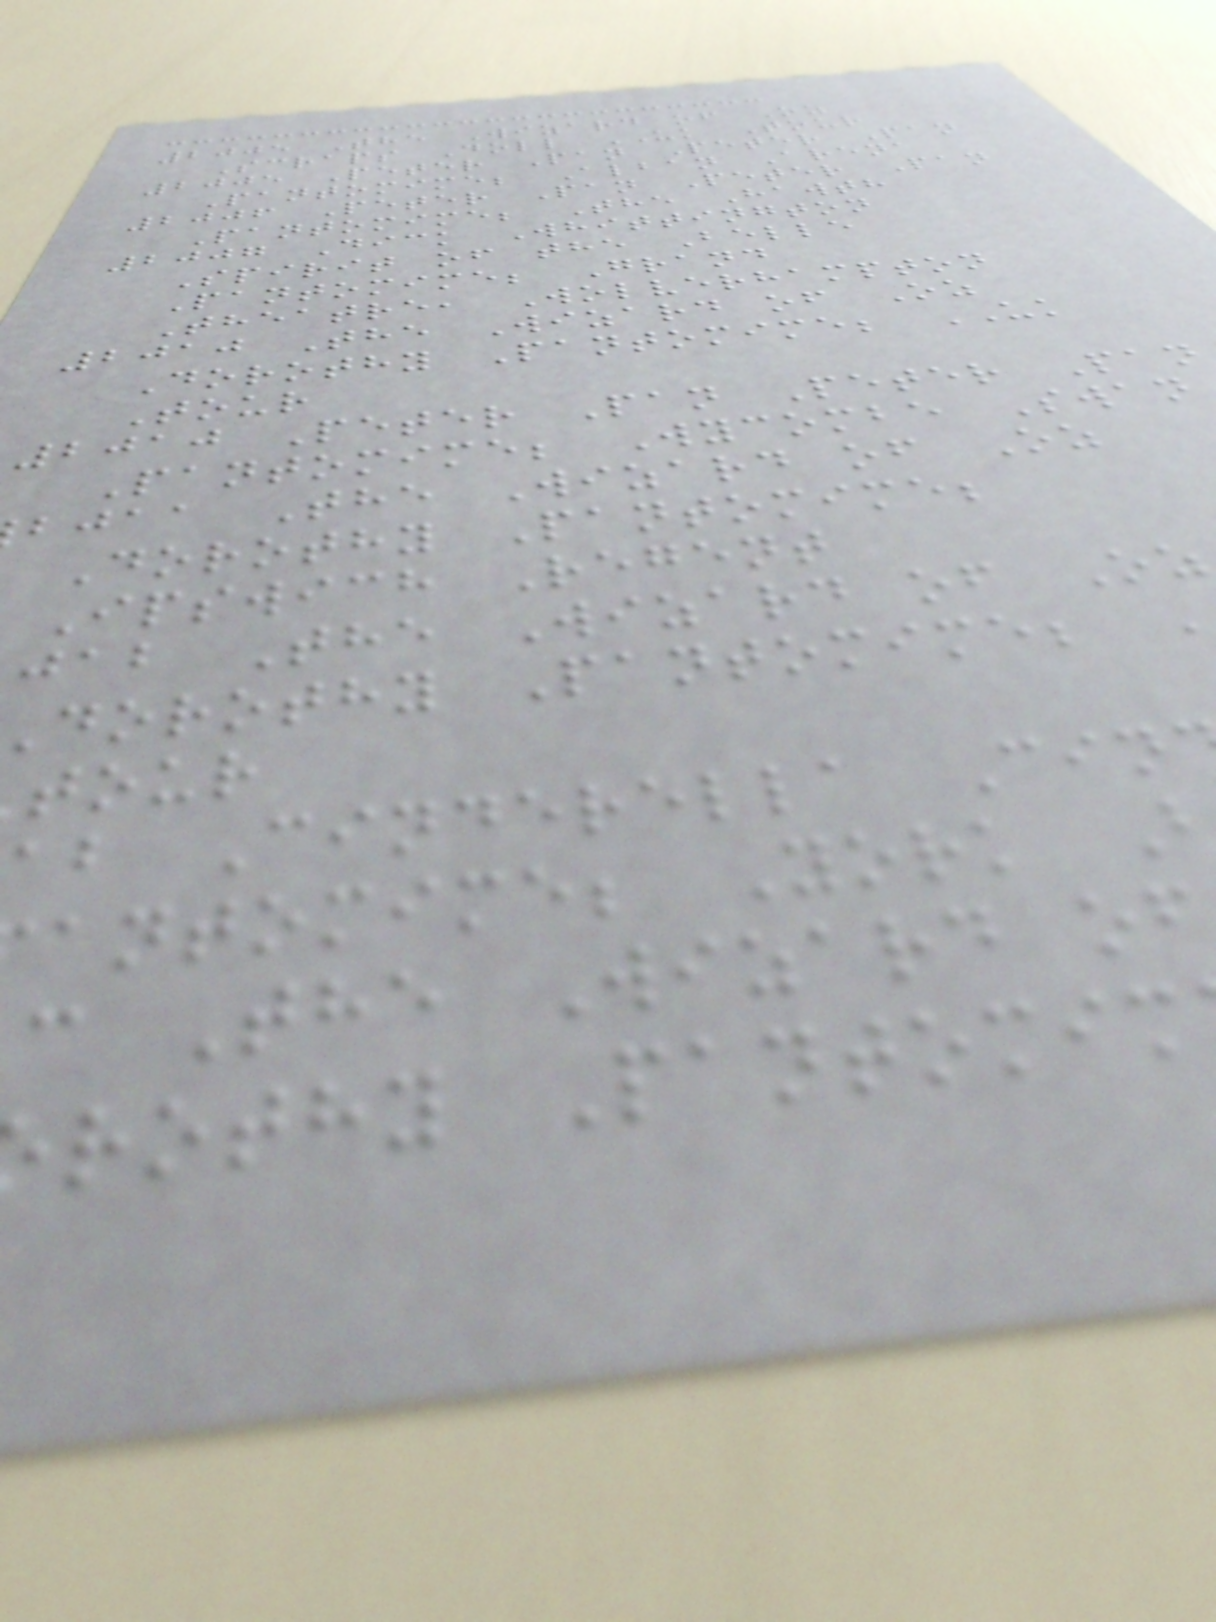2005 The Wizard of Oz
Scraps Doll UK Tour
2005 Peter Pan Peter Pan
Pantomime; Alban Arena
2006 Peter Pan Peter Pan
Pantomime; The Hawth
2007 Dick Whittington
Spirit of the Belle
Pantomime; Grand
Theatre, Wolverhampton
2010 The Wizard of Oz
Dorothy Pantomime; UK
Tour
2010 Peter Pan Peter Pan
Pantomime; Wycombe Swan
bjaa The Wizard of Oz
Dorothy Pantomime;
Ipswich Regent
jab The Wizard of Oz
dorothy Pantomime;
tour
ab Cinderella Cin
antomime; York
c The Wizard of
rothy Pantomim
